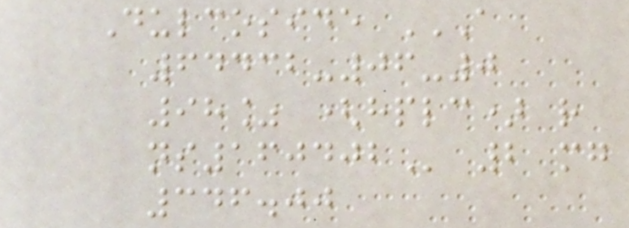Dulcoside A
64432-06-0
98% (HPLC) R
NS160402 2 mg
346.00
